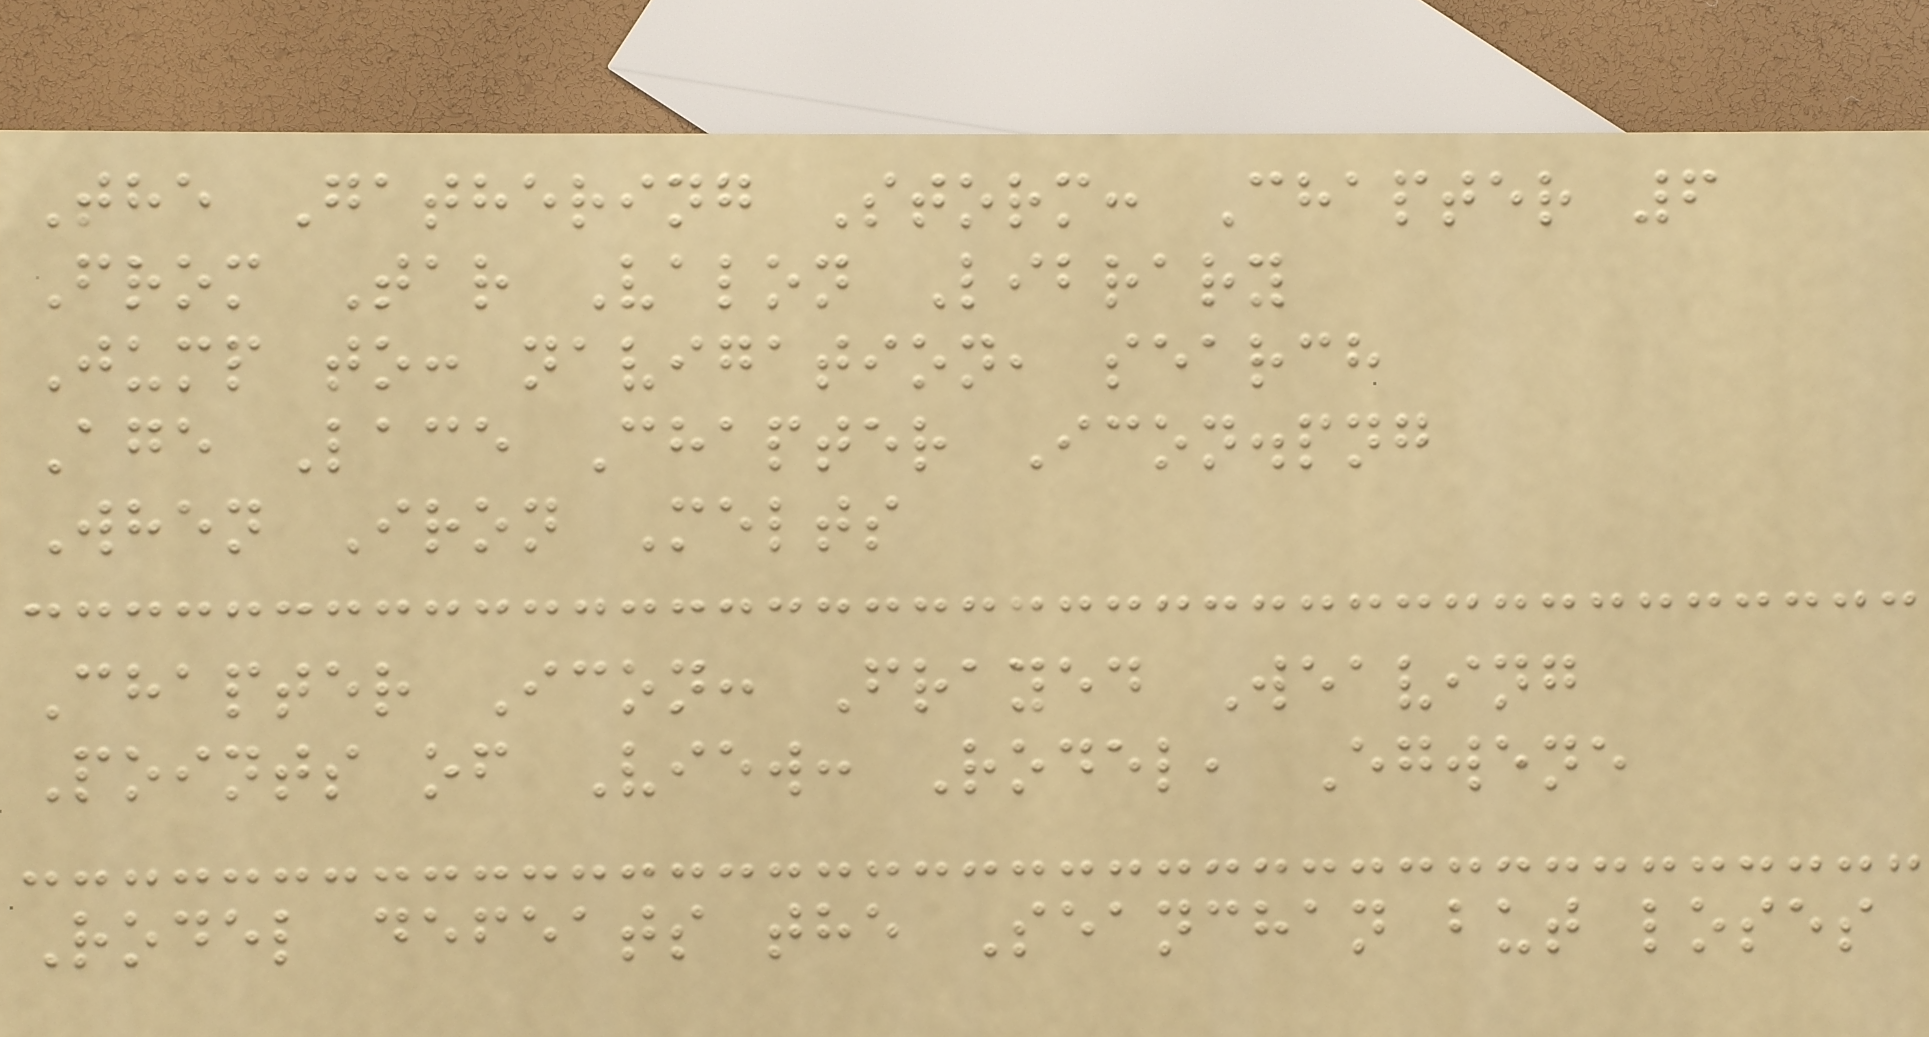The Gathering Storm: Chapter 6
From Tar Valon Library
Jump to: navigation, search
Age Lace Chapter Icon.png
When Iron Melts
Chapter Icon: Frayed Weaving
Points of View: Rodel, Egwene
Rodel defeats the Seanchan but loses
